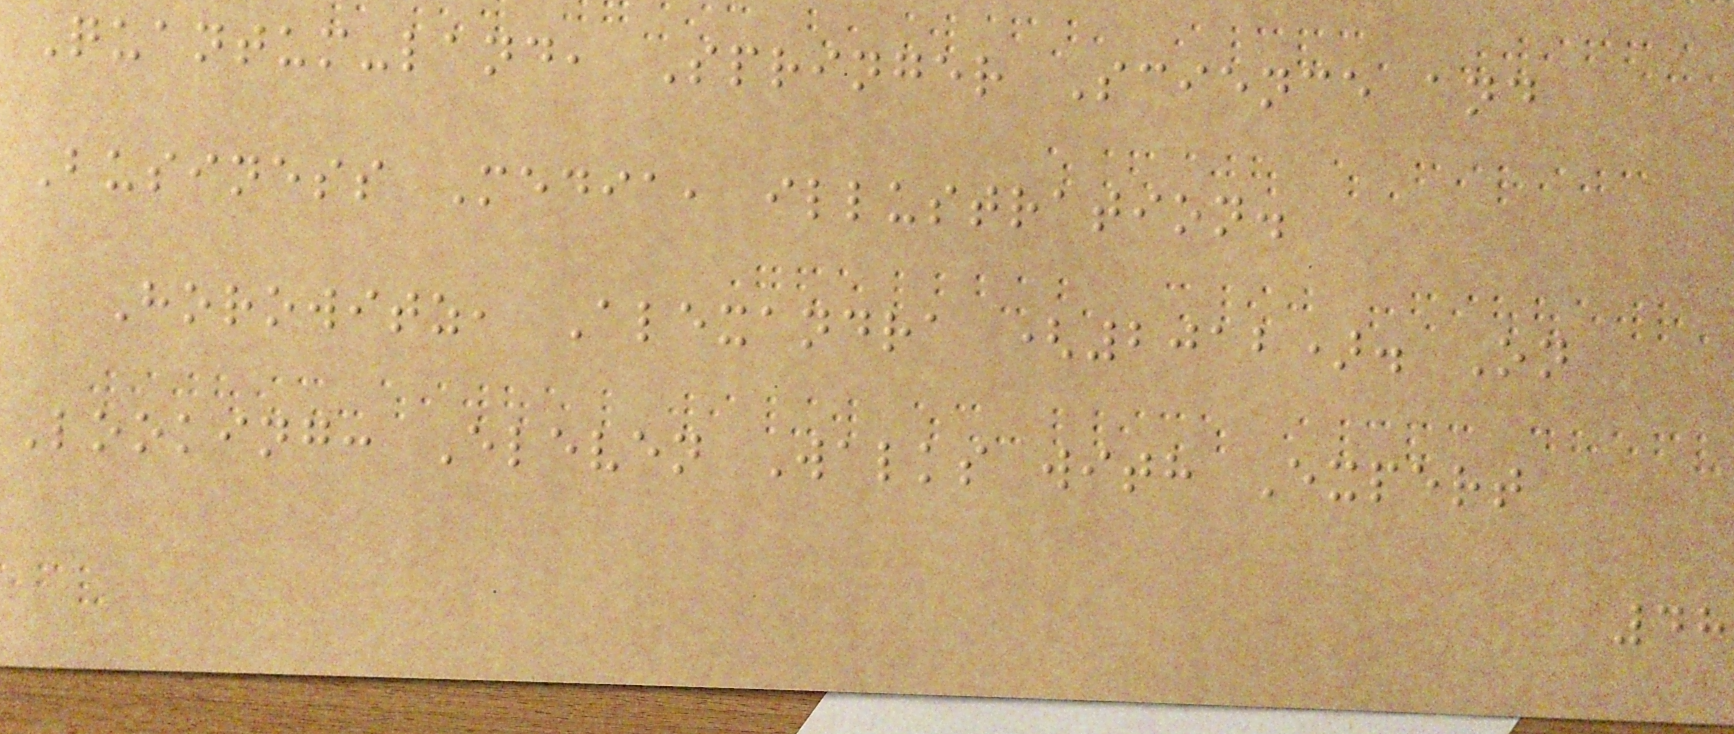Quantum-land, Springer Science and
Business Media, illustration.
Horowitz, Alexandra (2012). On
Looking: Eleven Walks with Expert
48
